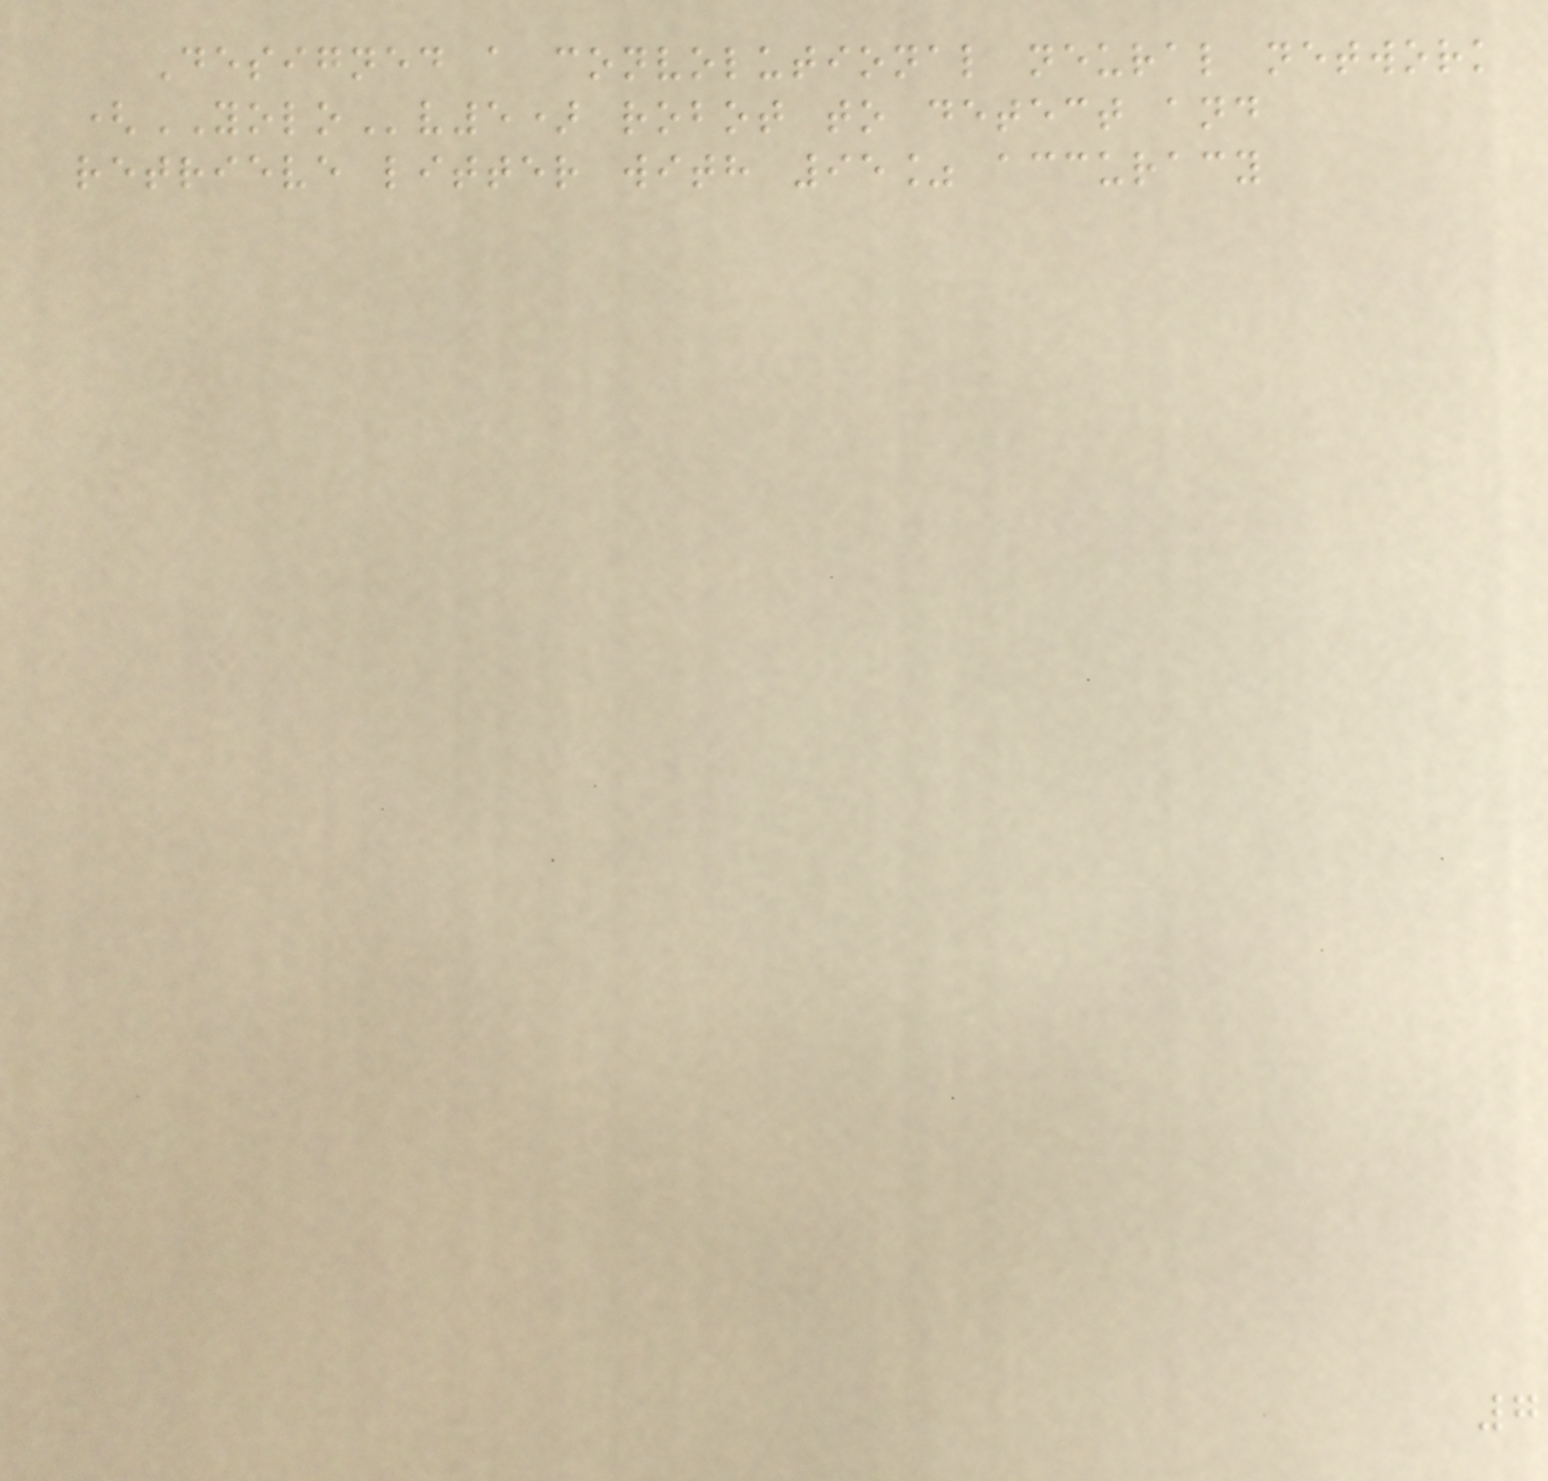Designed a convolutional neural network
(YOLOv5) robot to detect and
retrieve litter with 95% accuracy
7
